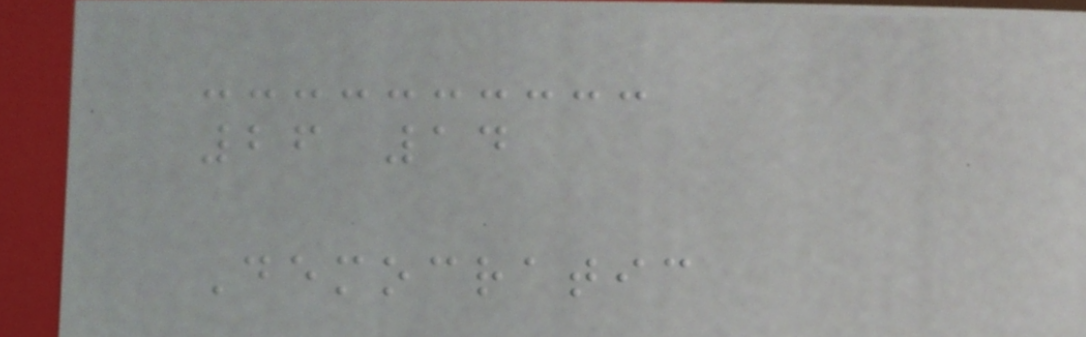26 14
Democratic
